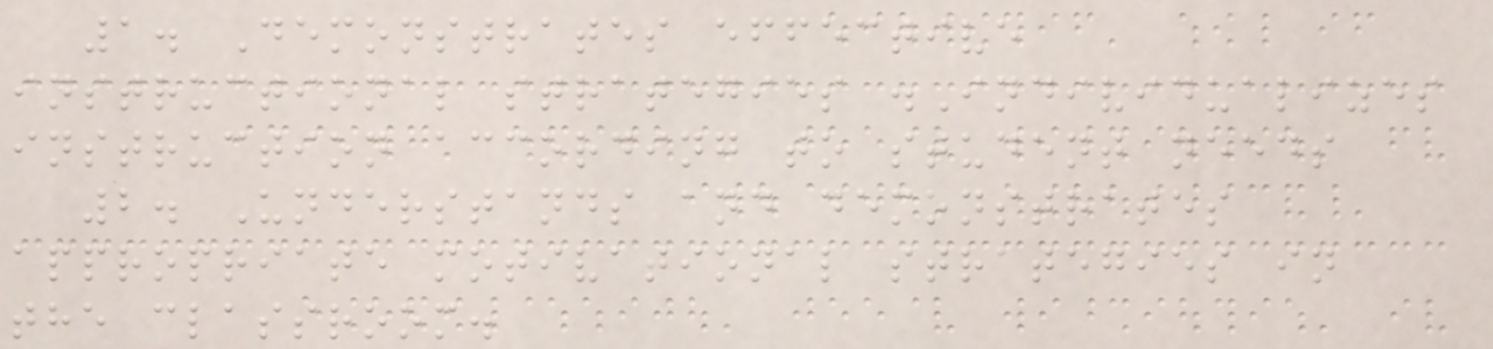1. Demonstrates effective
instructional strategies .Individualizes
instruction according to student needs
2. Understands and demonstrates
appropriate motivational strategies in
the classroom.
